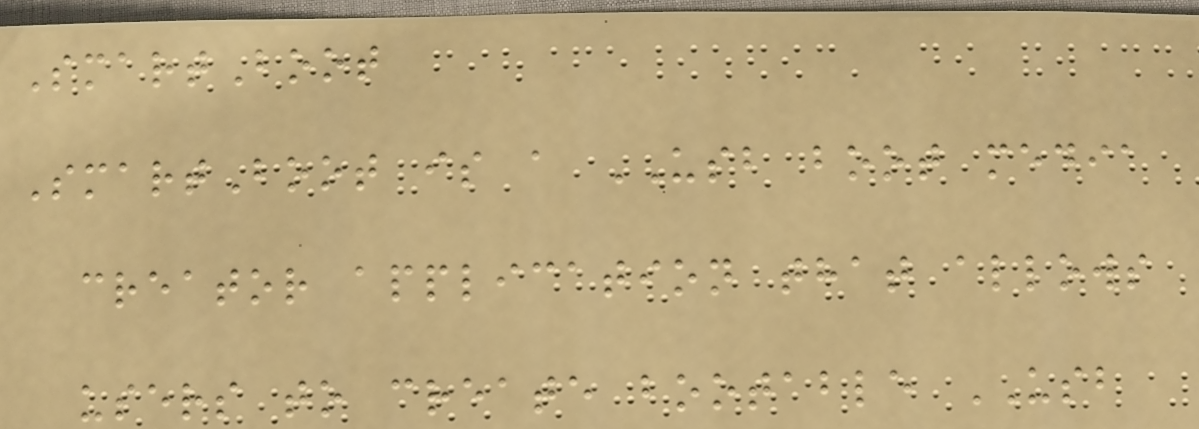SmartBoot
SmartBoot is a USB boot media
creator application that allows
users to create bootable USB
